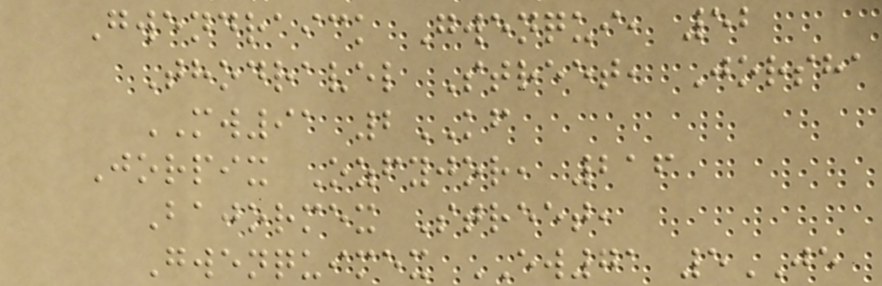Gwendraick Gwenqui, 52
Thodravel Street, Jorsha
MW91 2KF
Jorpix Ozfyjor, 216
Bajormex Street,
Gwenquimex EW71 5JE
